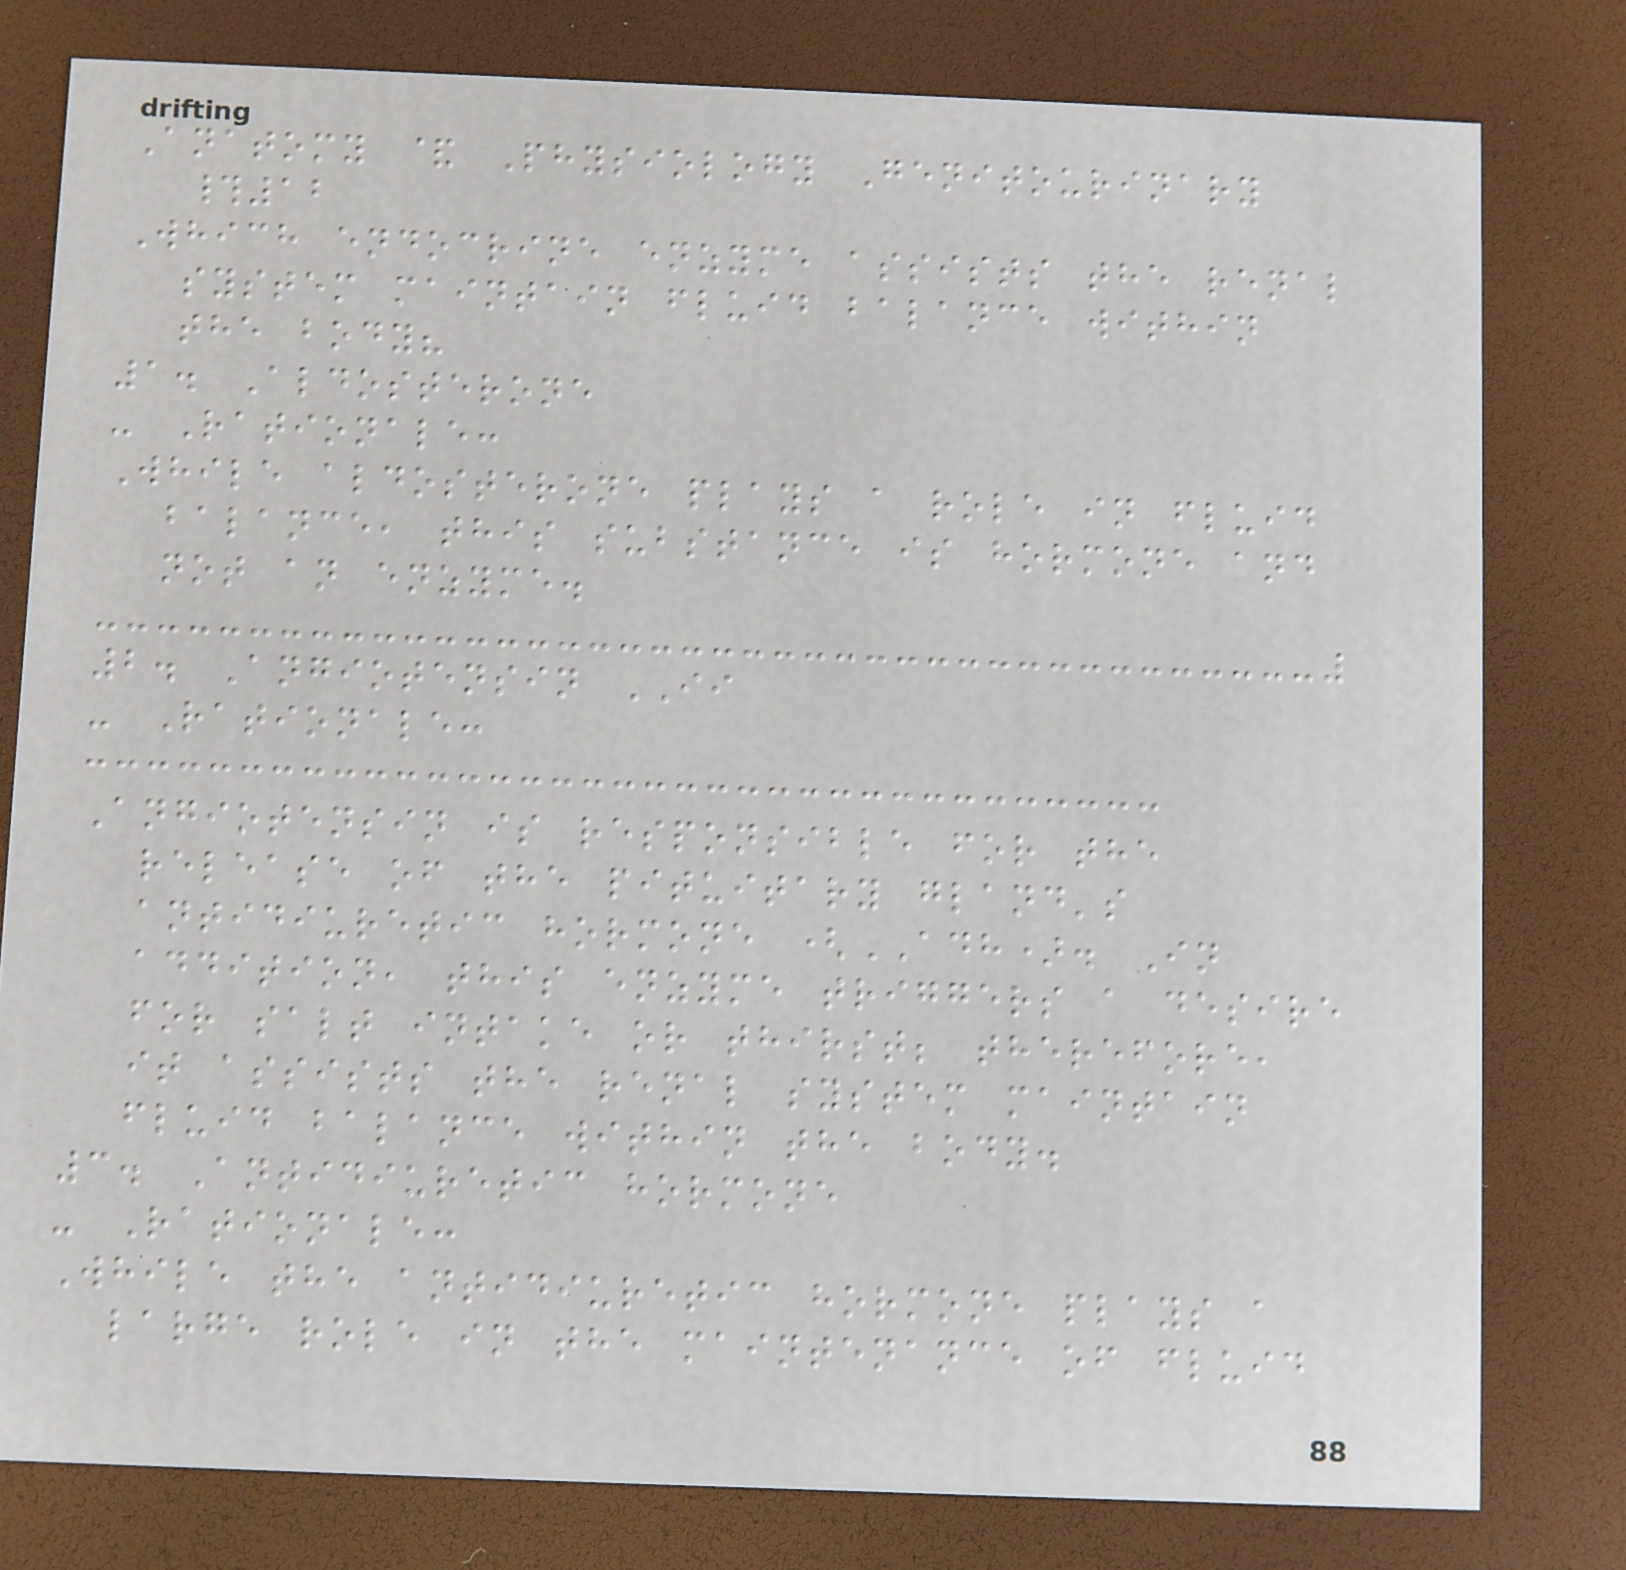Anatomy & Physiology Genitourinary
#12
Which endocrine enzyme assists the renal
system maintain fluid balance within
the body?
1. Aldosterone
- Rationale:
While aldosterone plays a role in fluid
balance, this substance is hormone and
not an enzyme.
2. Angiotensin II
- Rationale:
Angiotensin is responsible for the
release of the pituitary gland's
antidiuretic hormone (ADH). In
addition, this enzyme triggers a desire
for salt intake or thirst; therefore,
it assists the renal system maintain
fluid balance within the body.
3. Antidiuretic hormone
- Rationale:
While the antidiuretic hormone plays a
large role in the maintenance of fluid
